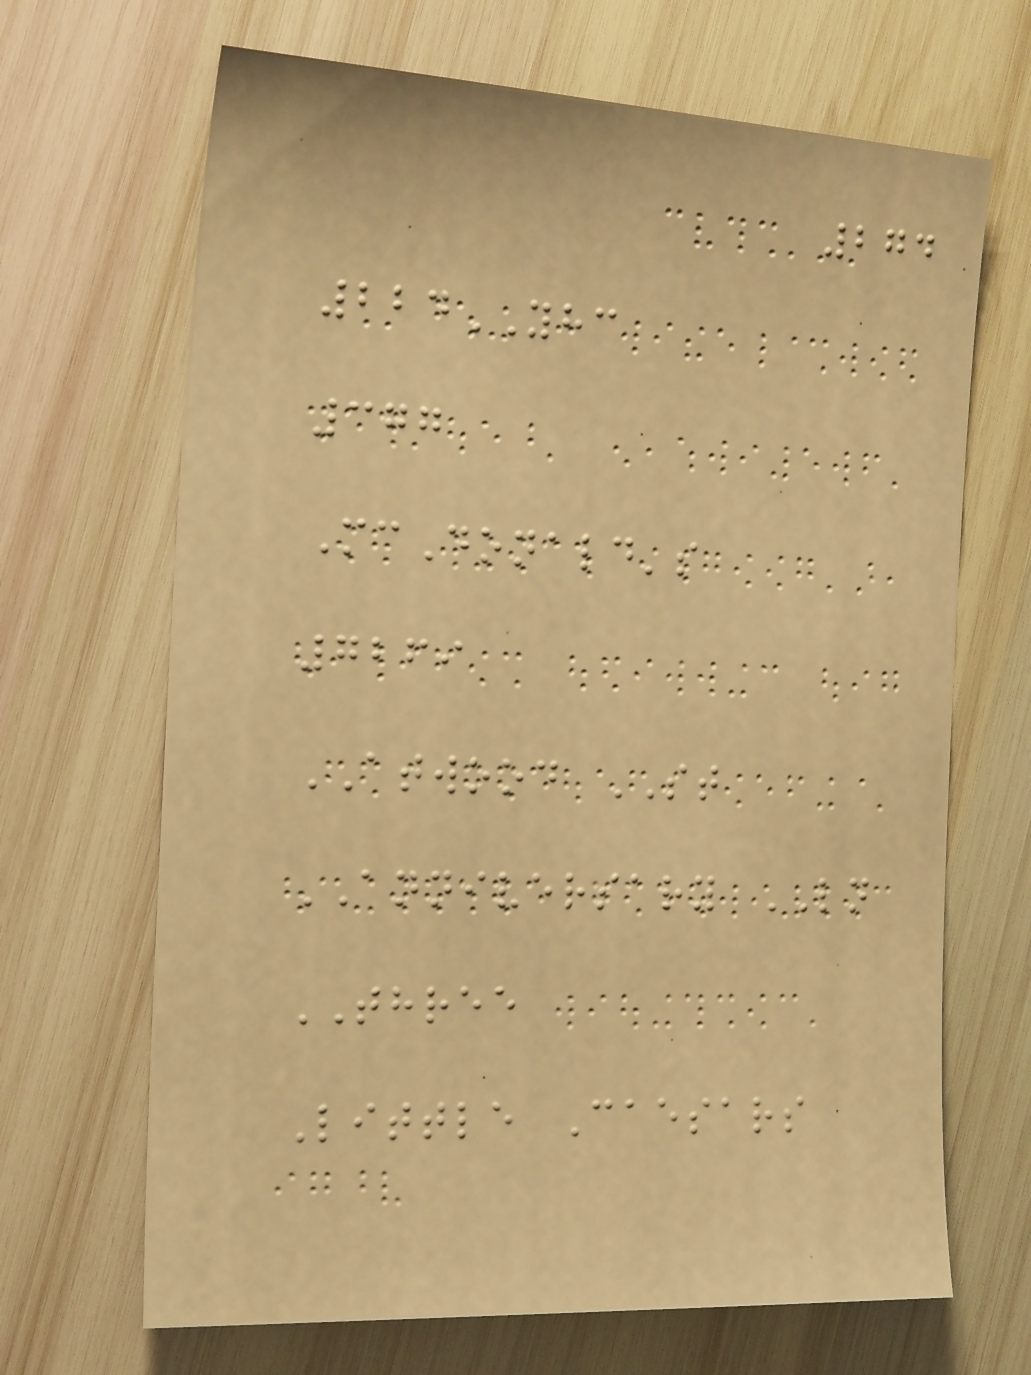274
224YHC
377
McDonald's
7269
ATWOOD ST
ANNIVERSARY LN
THREE
Little Caesars
